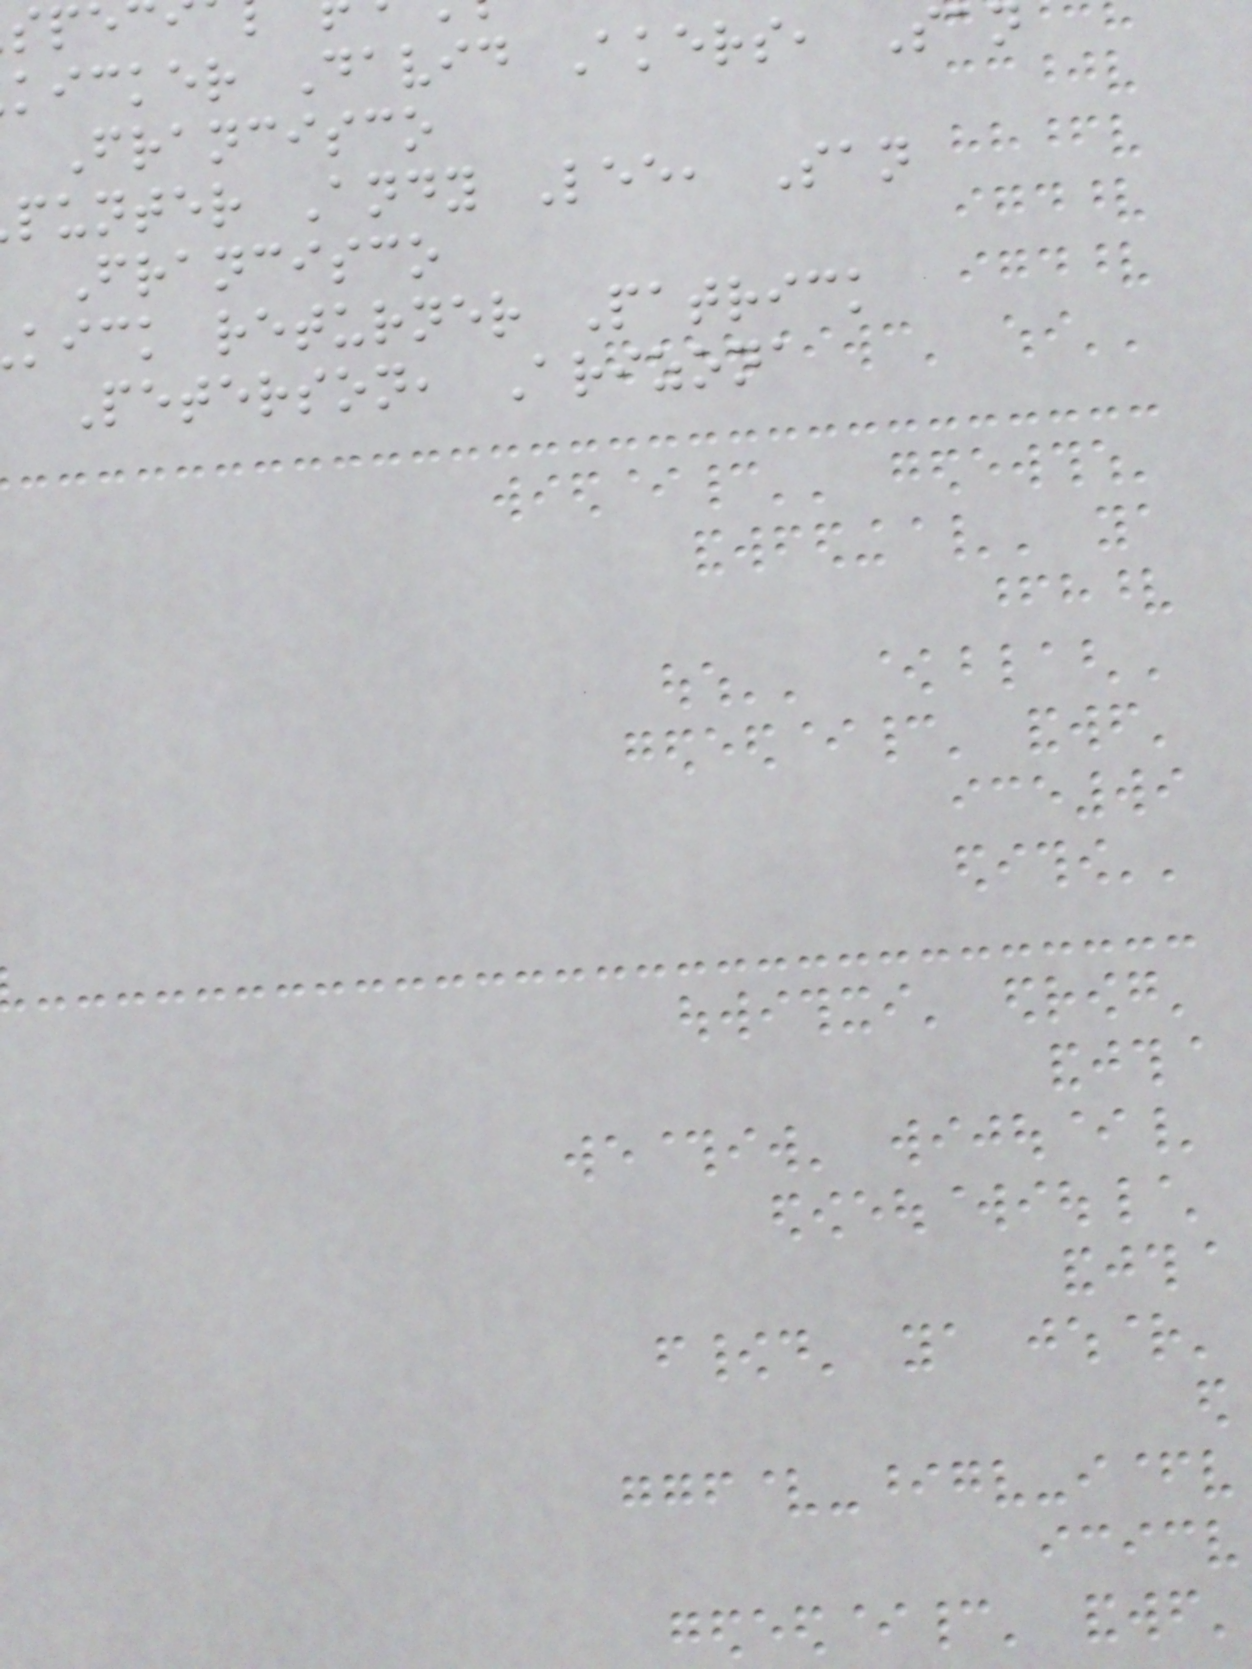kicker David Akers, Sa
Francisco
punter Andy Lee, San
Francisco
kick returner Patrick
Peterson, Arizona
